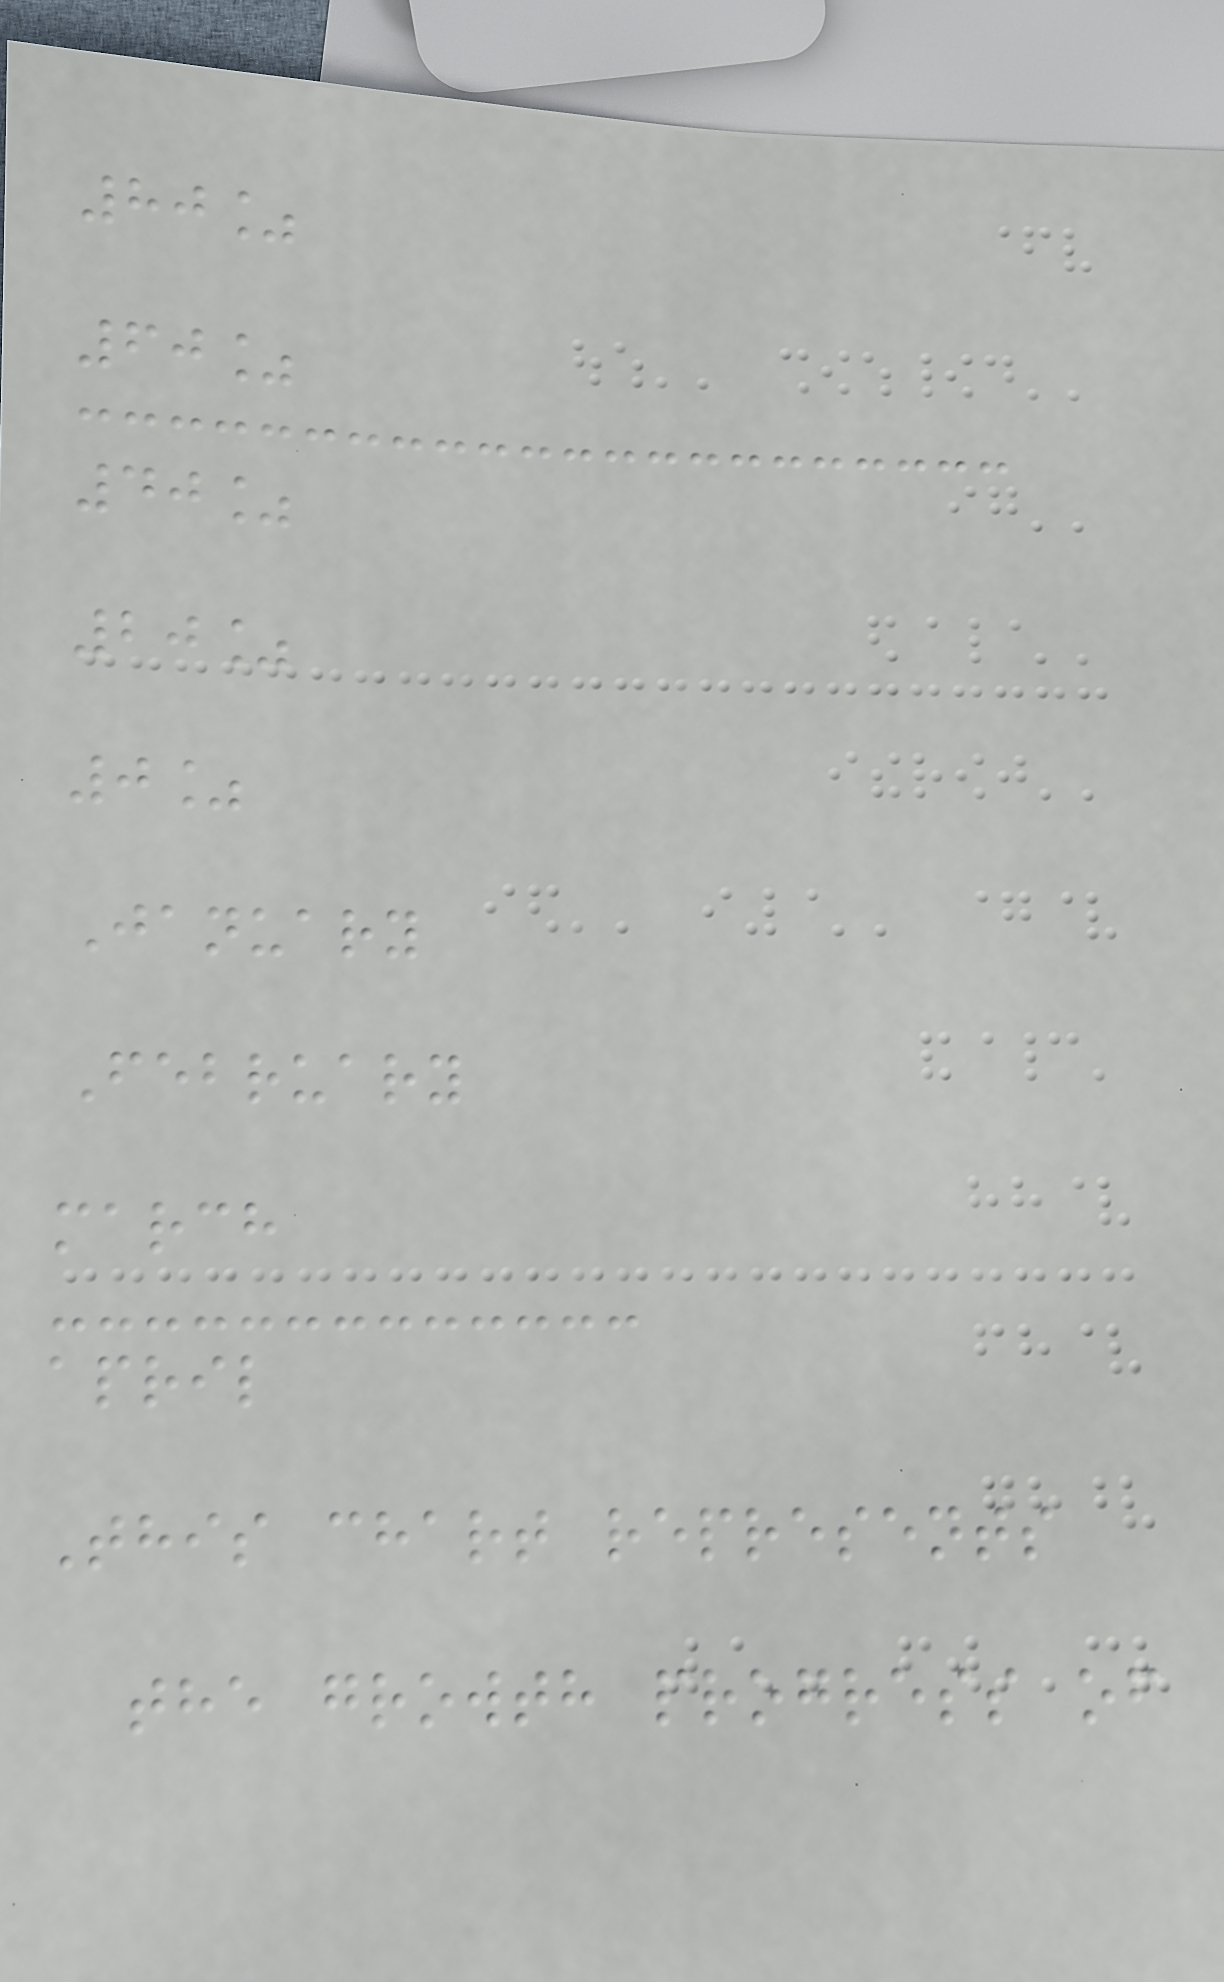80%
60%
40%
20%
0%
January
February
march
april
This chart represents
the growth progress of
